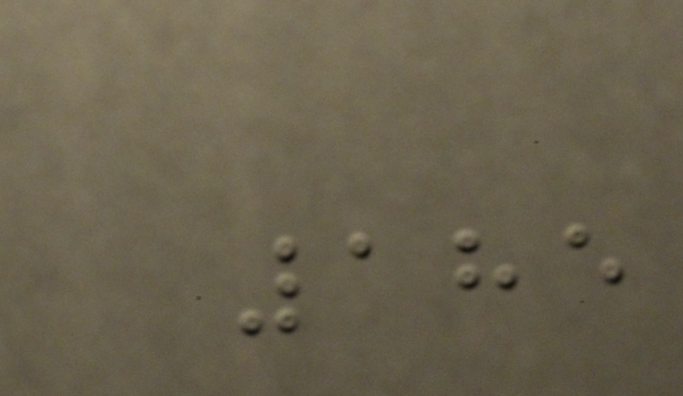185
